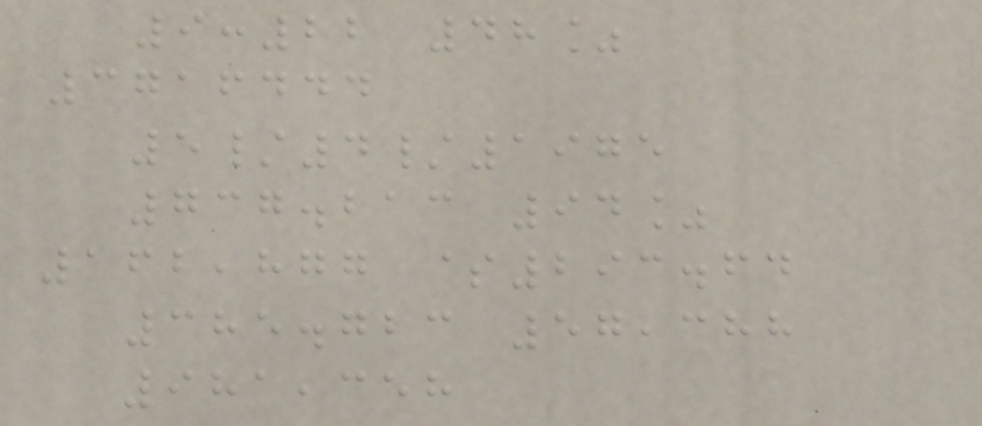9:22 48%
3716444
5/4/1975
737.213 94%
162,877 $293.64
385.723 57,388
981,358
